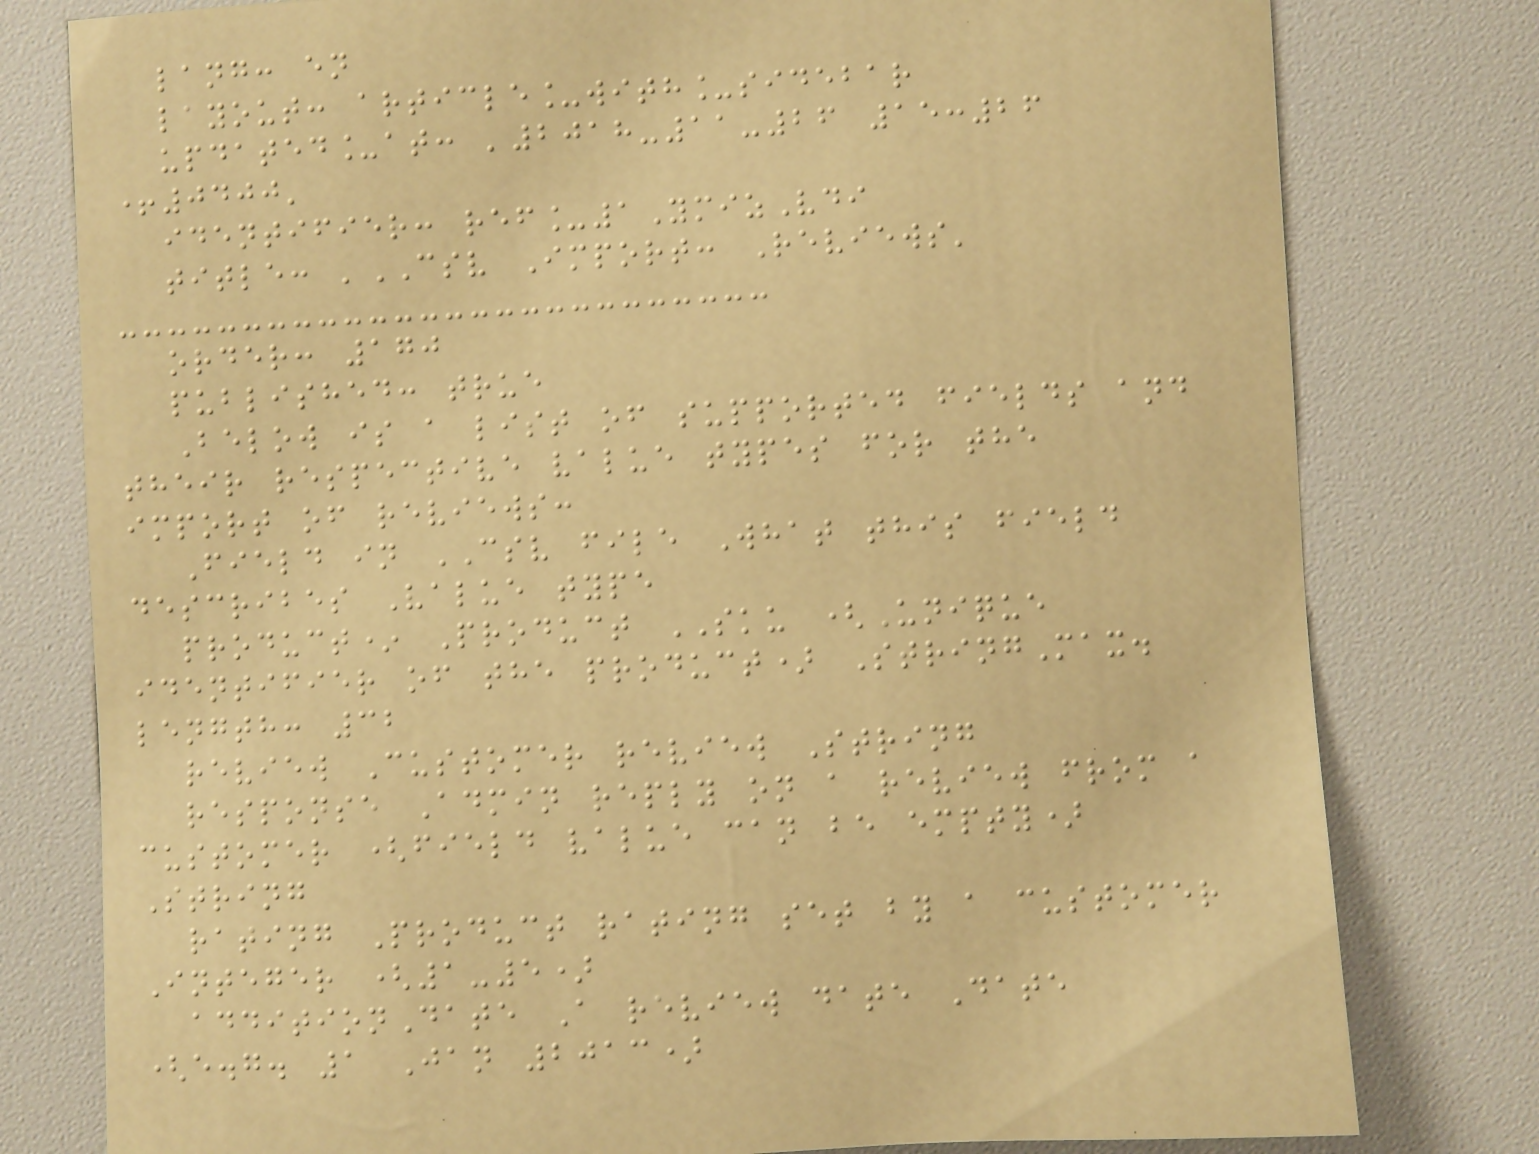lang: en
layout: article_with_sidebar
updated_at: '2018-11-26 15:26
+0400'
identifier: ref_1YmizVdi
title: 'CSV Import: Reviews'
order: 170
published: true
Below is a list of supported fields and
their respective value types for the
import of reviews:
Field in CSV file What this field
describes Value type
product* Product SKU (Unique
identifier of the product) StringMax.
length: 32
review Customer review String
response Admin reply on a review from a
customer (field value can be empty)
String
rating Product rating set by a customer
Integer (1-5)
additionDate A review date Date
(e.g. 1 Jan 2013)
